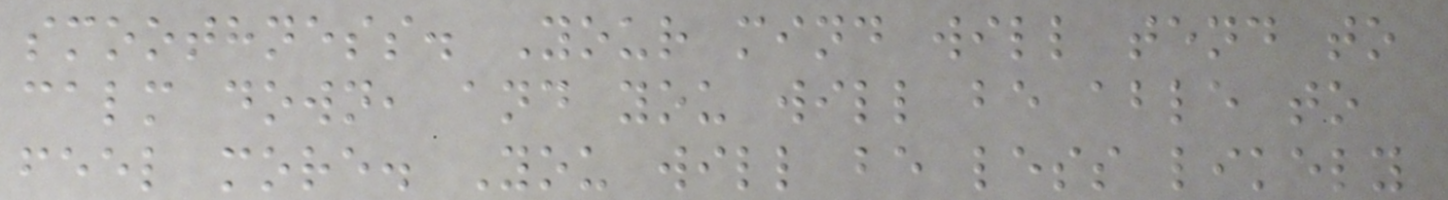smoothness. Your mind will tend to
calm down, and you will be able to
feel more. You will be less likely
